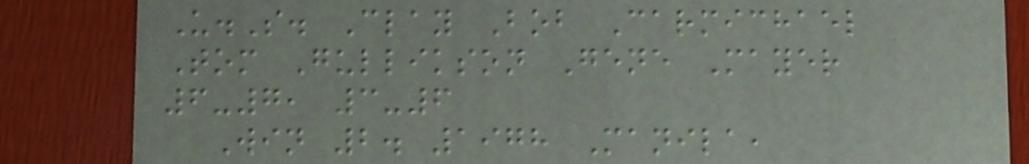U.S. Clay Bob Carmichael
Tom Gullikson Gene Mayer
6-7, 3-6
Win 2. 1978 Manila,
